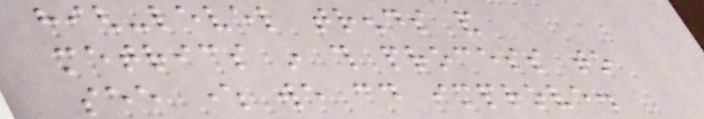high-level trends and
metrics in this process to
see where we could improve.
